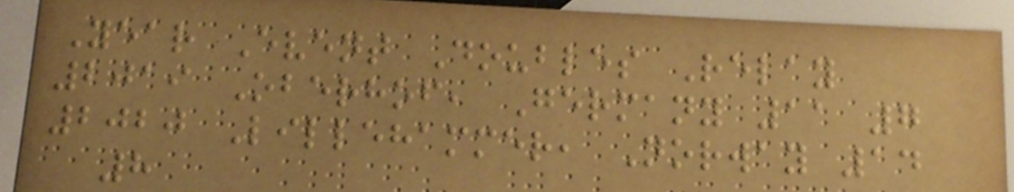Year Event Doubles Relay
2019 Oberhof, Germany 11 7
2020 Lillehammer, Norway 14
8
